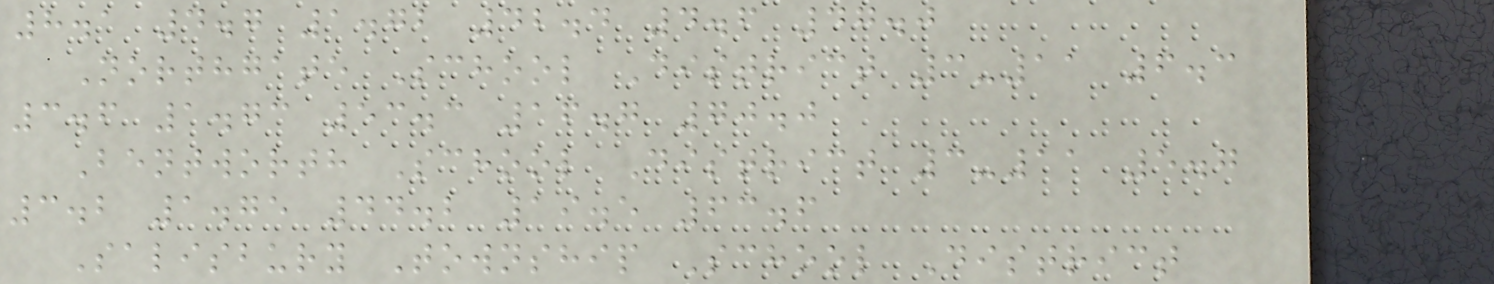8.1 4.7 1.72 42.4 4.6 47.0
Northgate School District 3-11 6.3
3.6 1.73 53.3 16.7 70.0
Bentworth School District 3-11 5.7
3.2 1.75 44.2 19.5 63.6
Salisbury Township School District
